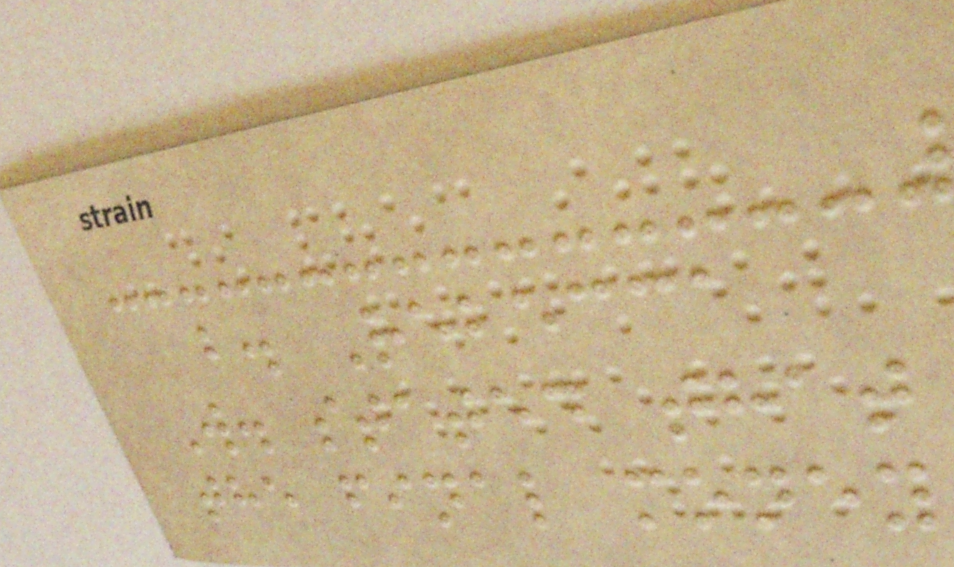b. Rebecca
W. stated that
the final money
